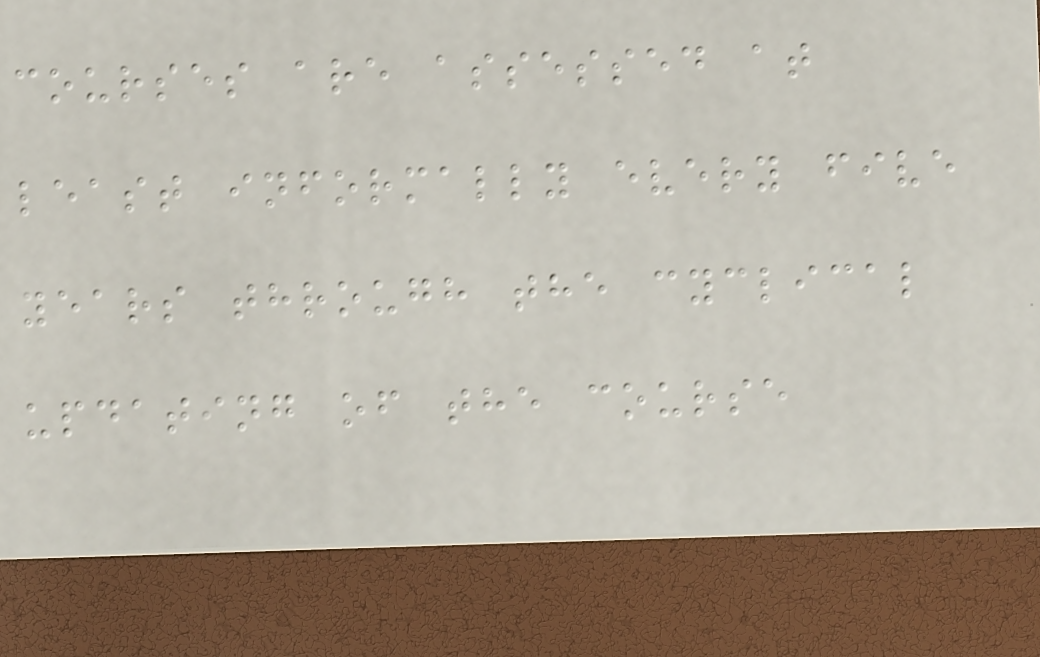courses are assessed at
least informally every five
years through the cyclical
updating of the course
